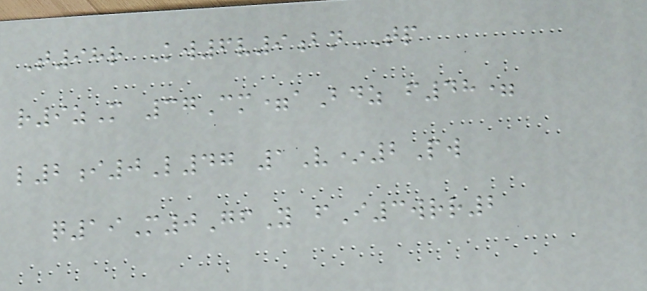T98r Kw6v9bnTP
r9zM 37Cm=aBdz f48=
l2i0L47 1V*2Pw
q19M0GfY fI3wrr2
